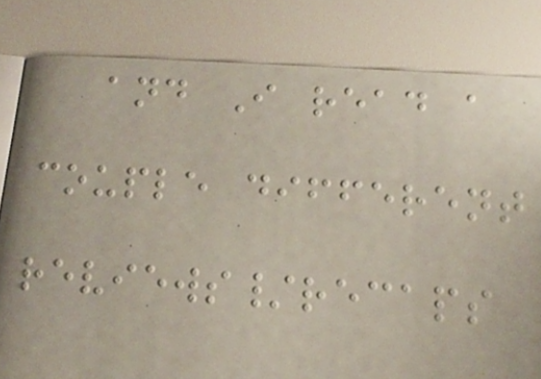and I read a
couple different
reviews/recaps
